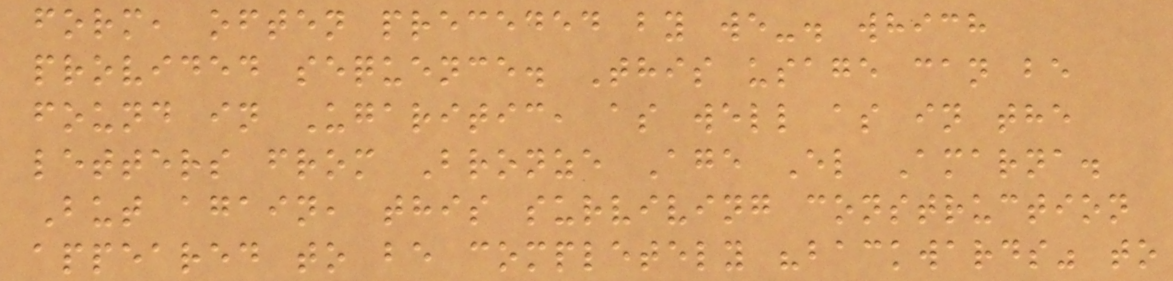form, often preceded by we-. which
provided sequence. This usage can be
found in Ugaritic, as well as in the
letters from Bronze Age El Amarna.
But again, this surviving construction
appeared to be completely "backwards" to
